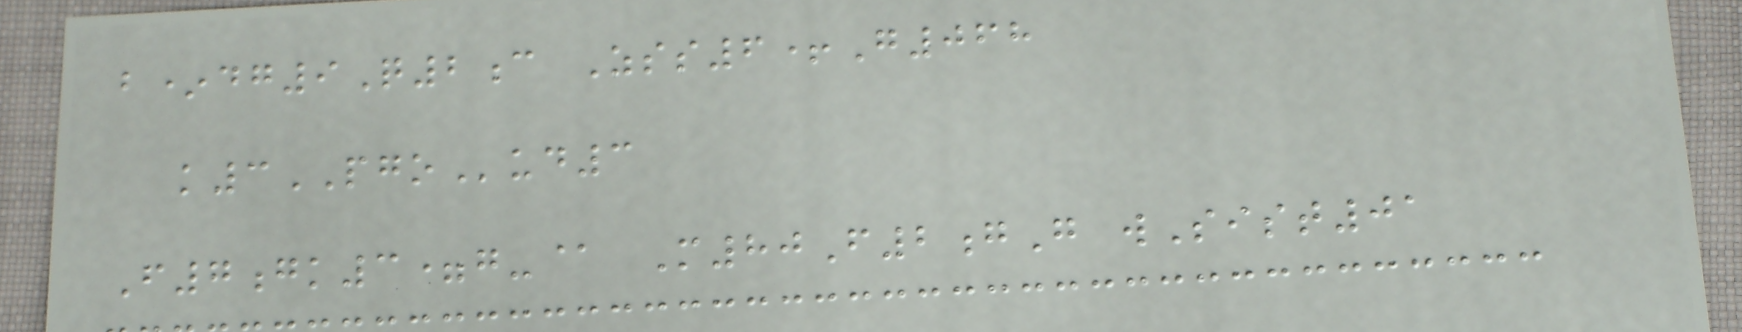b*dg9Q2c Zss6+G068
k3PGOud3
F7gk3=g-@ M80F2gG wSist01
